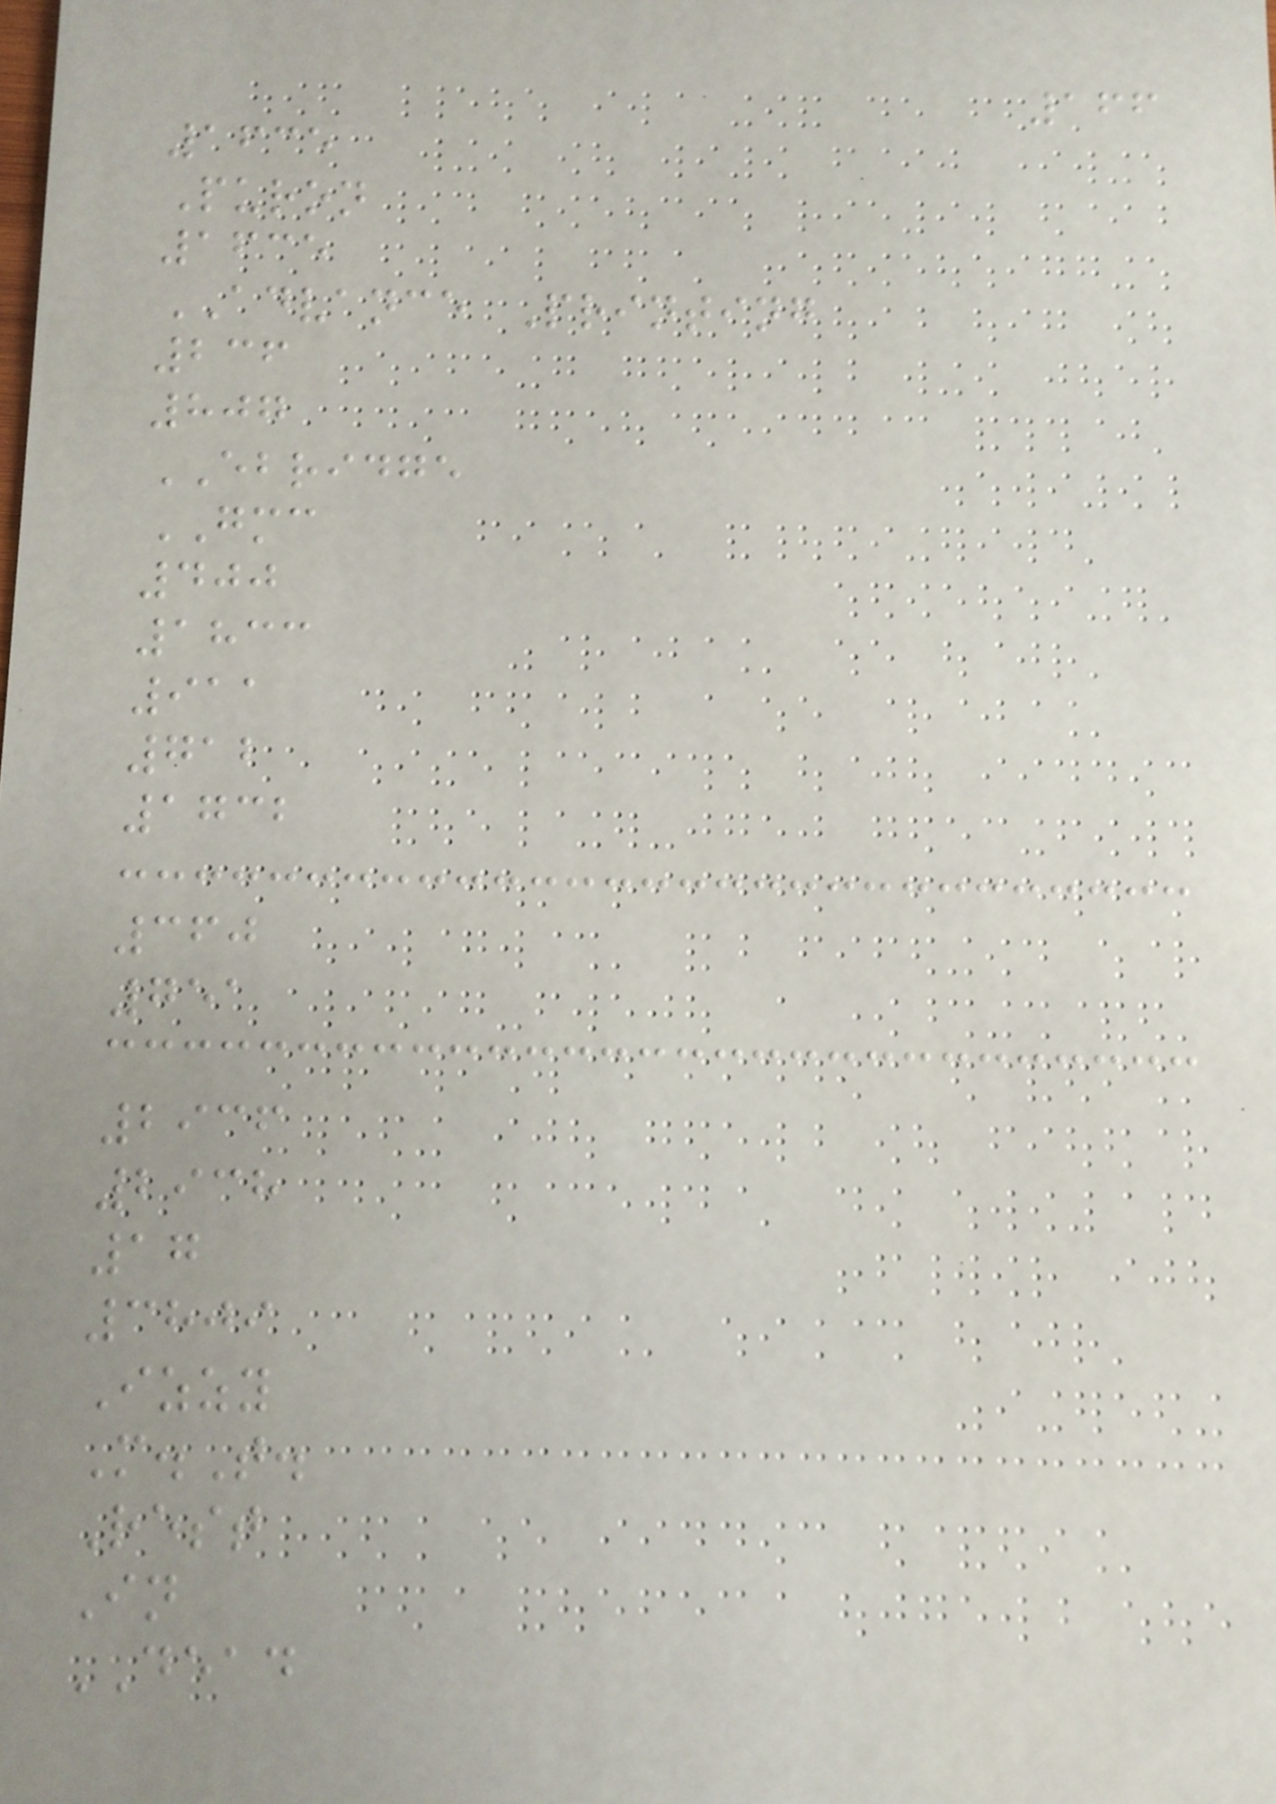166
1635
Puron
1635
ADVANCE Printing
236
807
EBRIDGE
GMC
400
1833
911
712
1732
360
751
2936
2938
17
3809
Izzy
M.T.
Rest
In
DEAD
